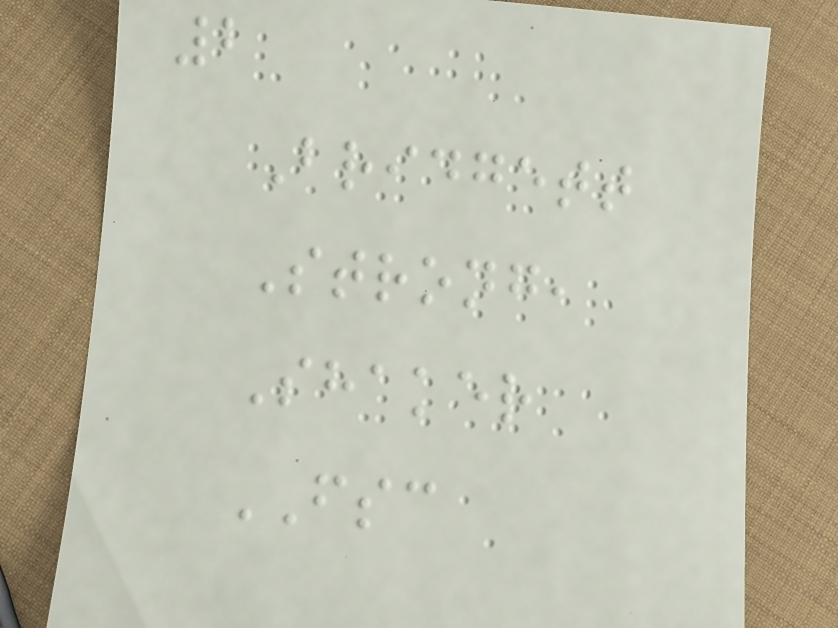2
Bridgett
Strong,
Shaker
FSC
